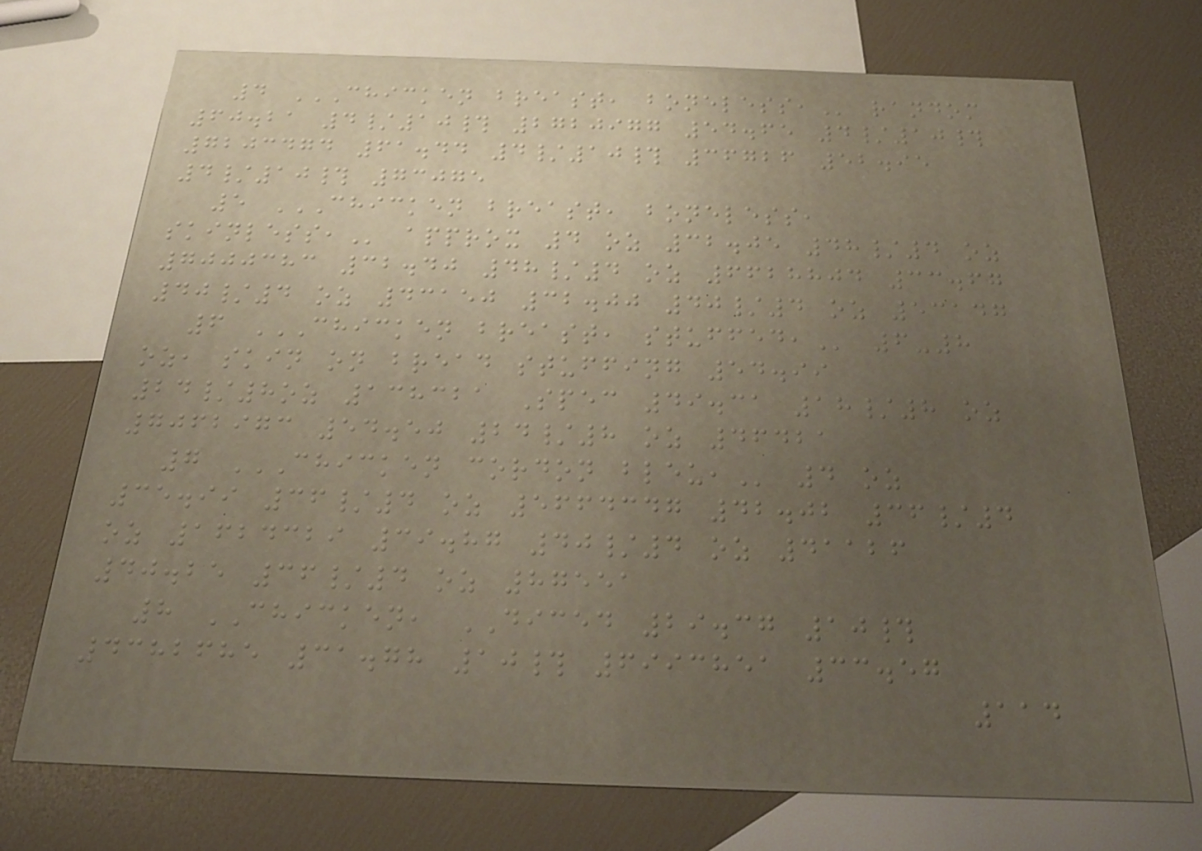4 CHICKEN BREAST, BONELESS, random
60.21 4/10# 2720977 54.65 4/10#
7203474 61.44 4/10# 36726 52.95
4/10# 73075
5 CHICKEN BREAST, BONELESS,
SKINLESS, approx 4 oz 32.05 48/4 oz
7000383 32.40 48/4 oz 6628804 33.67
40/4 oz 43150 32.00 40/4 oz 53147
6 CHICKEN BREAST, STUFFED, 6-8
oz, skin on bread stuffing 54.99
24/8oz 138321 Spec 49.31 18/8 oz
7062973 54.50 24/8 oz 46421
7 CHICKEN CORDON BLEU, 4 oz
35.99 36/4 oz 5664347 42.02 36/4
oz 1624329 39.87 40/4 oz 41126
40.25 36/4 oz 87551
8 CHICKEN, DICED 29.37 10#
4382685 31.78 10# 6993851 33.57
114
